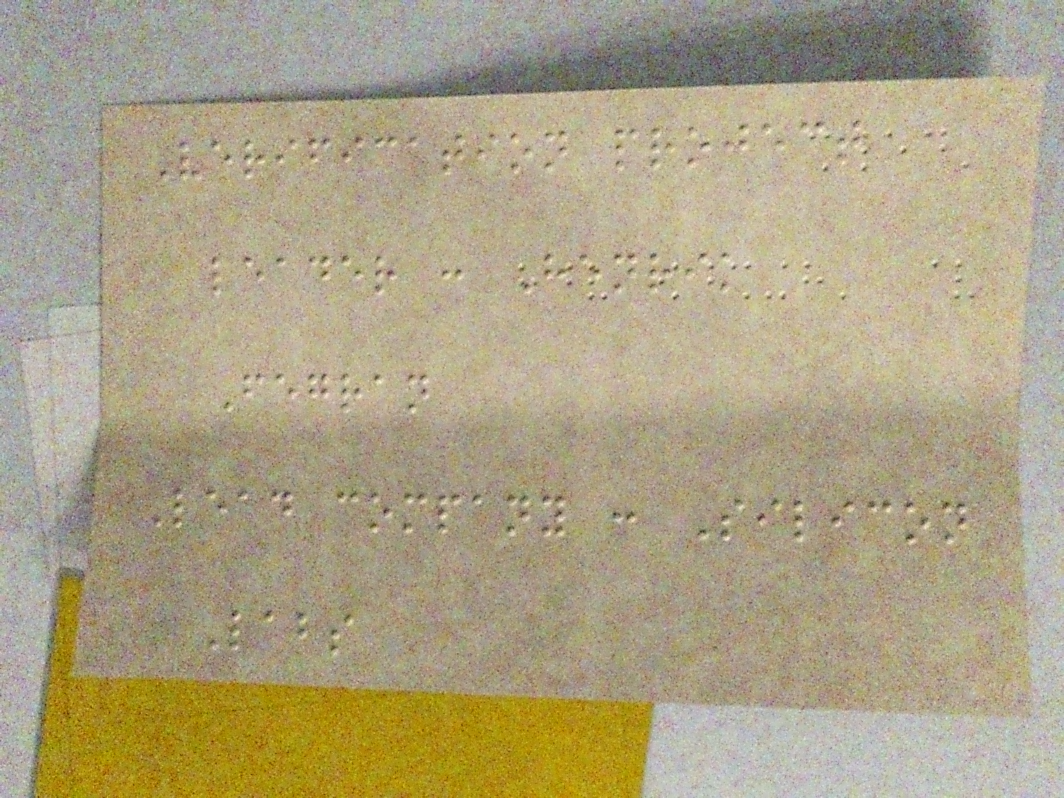Verification project
leader : Henrik
Fegran
Lead company : Silicon
Labs
